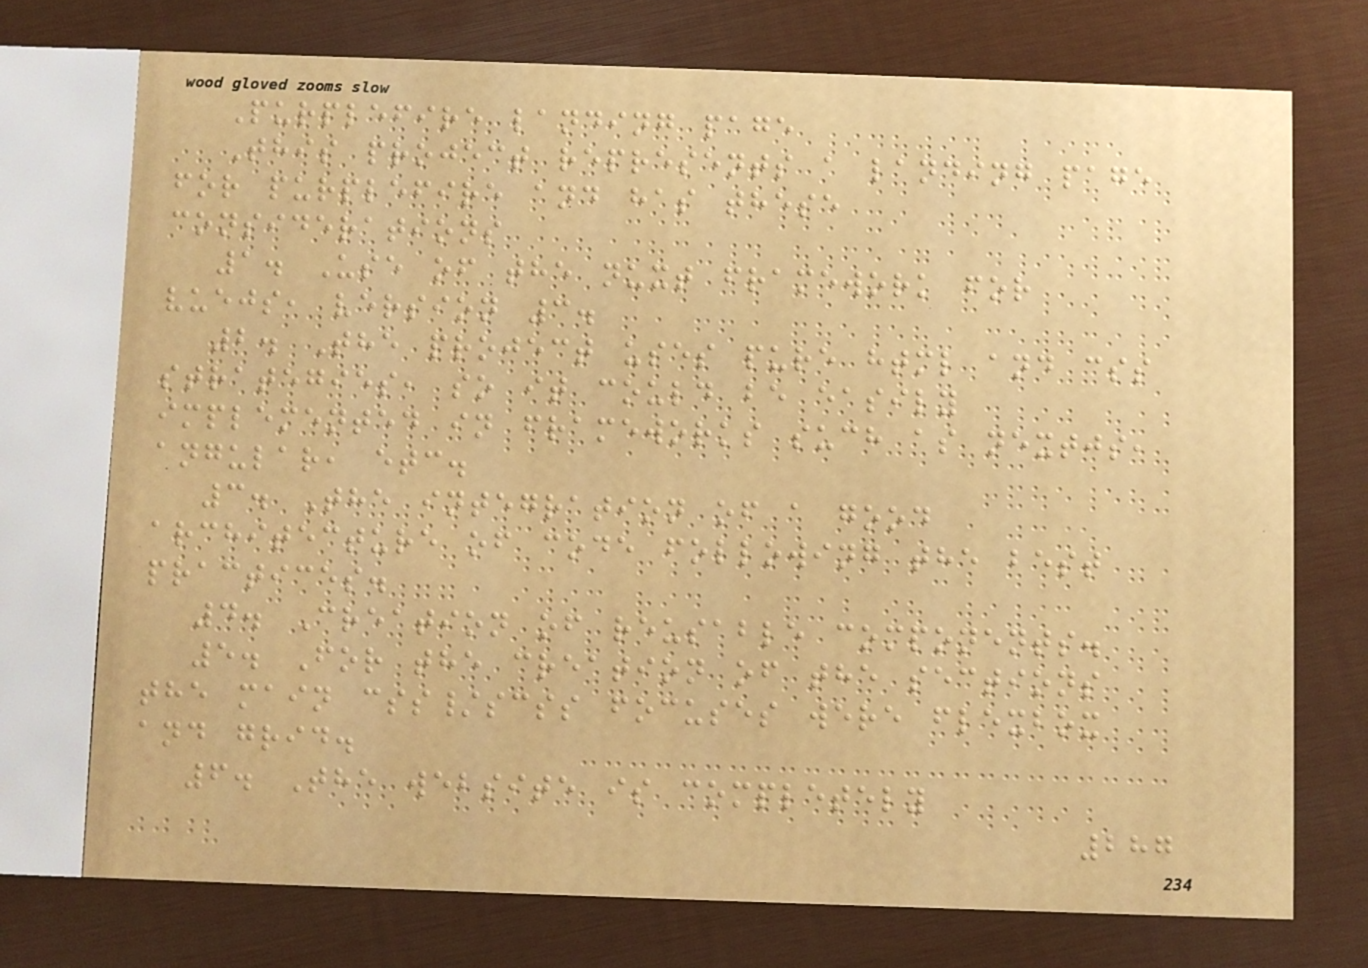Purplefire landing page
This project represents a landing page
for purplefire and has these
considerations
1. Use of the nuxt framework for
vuejs, version 3.
2. The project uses pure html and css
strategies, so it could be easily
implemented in frameworks such as nextjs,
angular, etc.
3. The integration of a good
architecture of code following the best
practices.
4. Creation of reusable components.
5. For the creation of the sections
the main css/scss focuses were flexbox
and grid.
6. The website is completely
287
